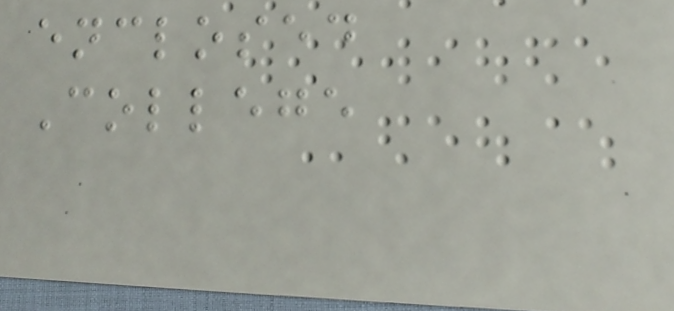enclosed
College
